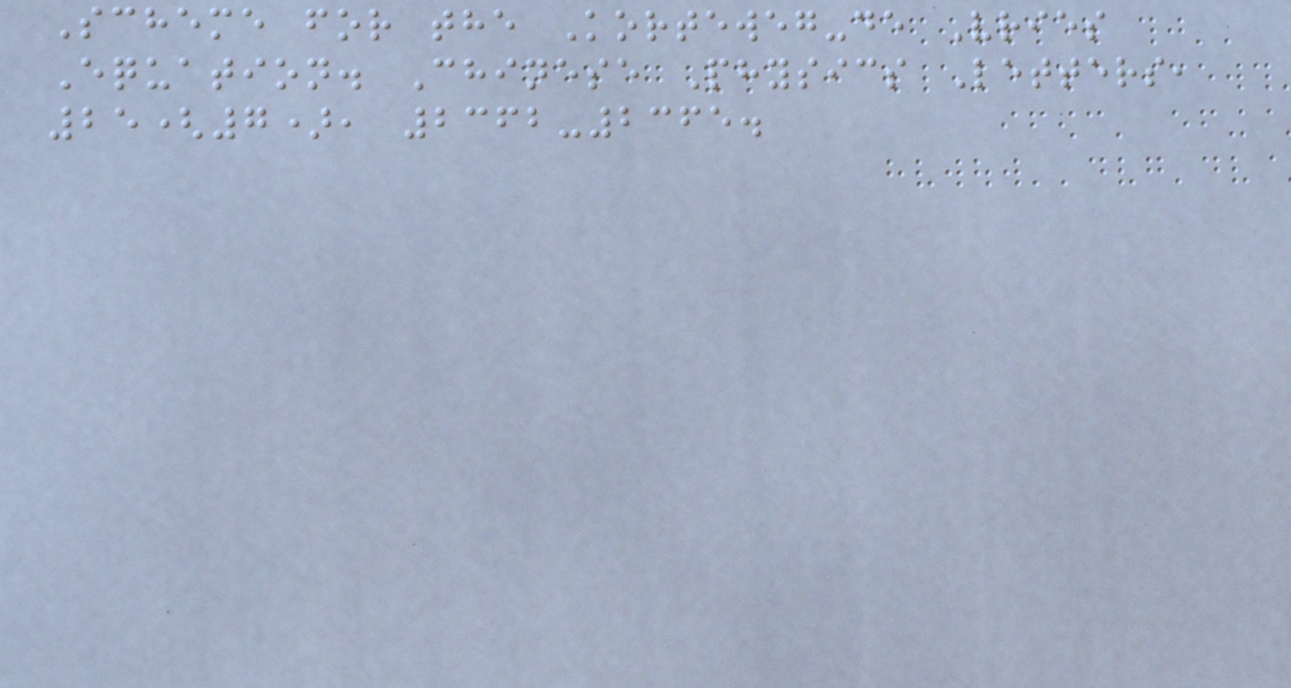Scheme for the Korteweg-de Vries
Equation. Chinese Physics Letters,
25(7), 2362-2365.
